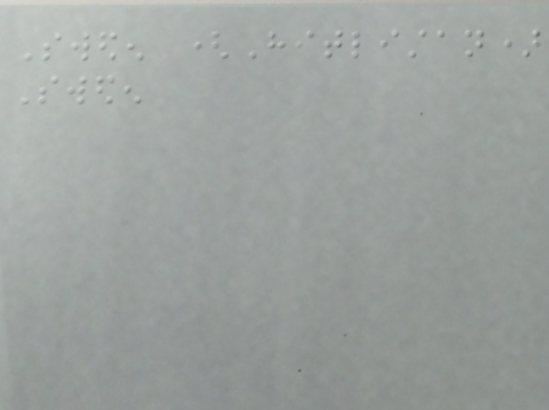Sweden (Hitlistan)
Sweden
